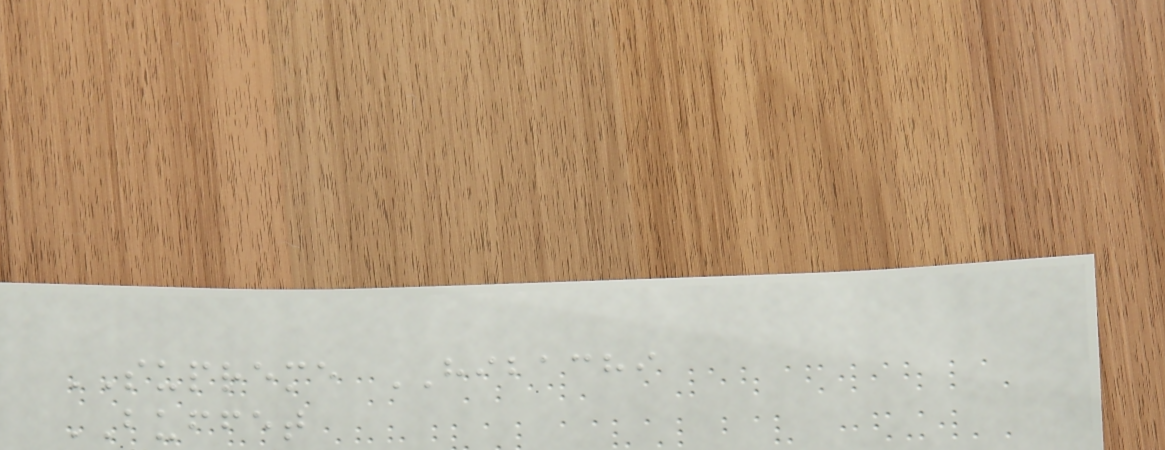SUPREME HIBACHI
BUFFET
